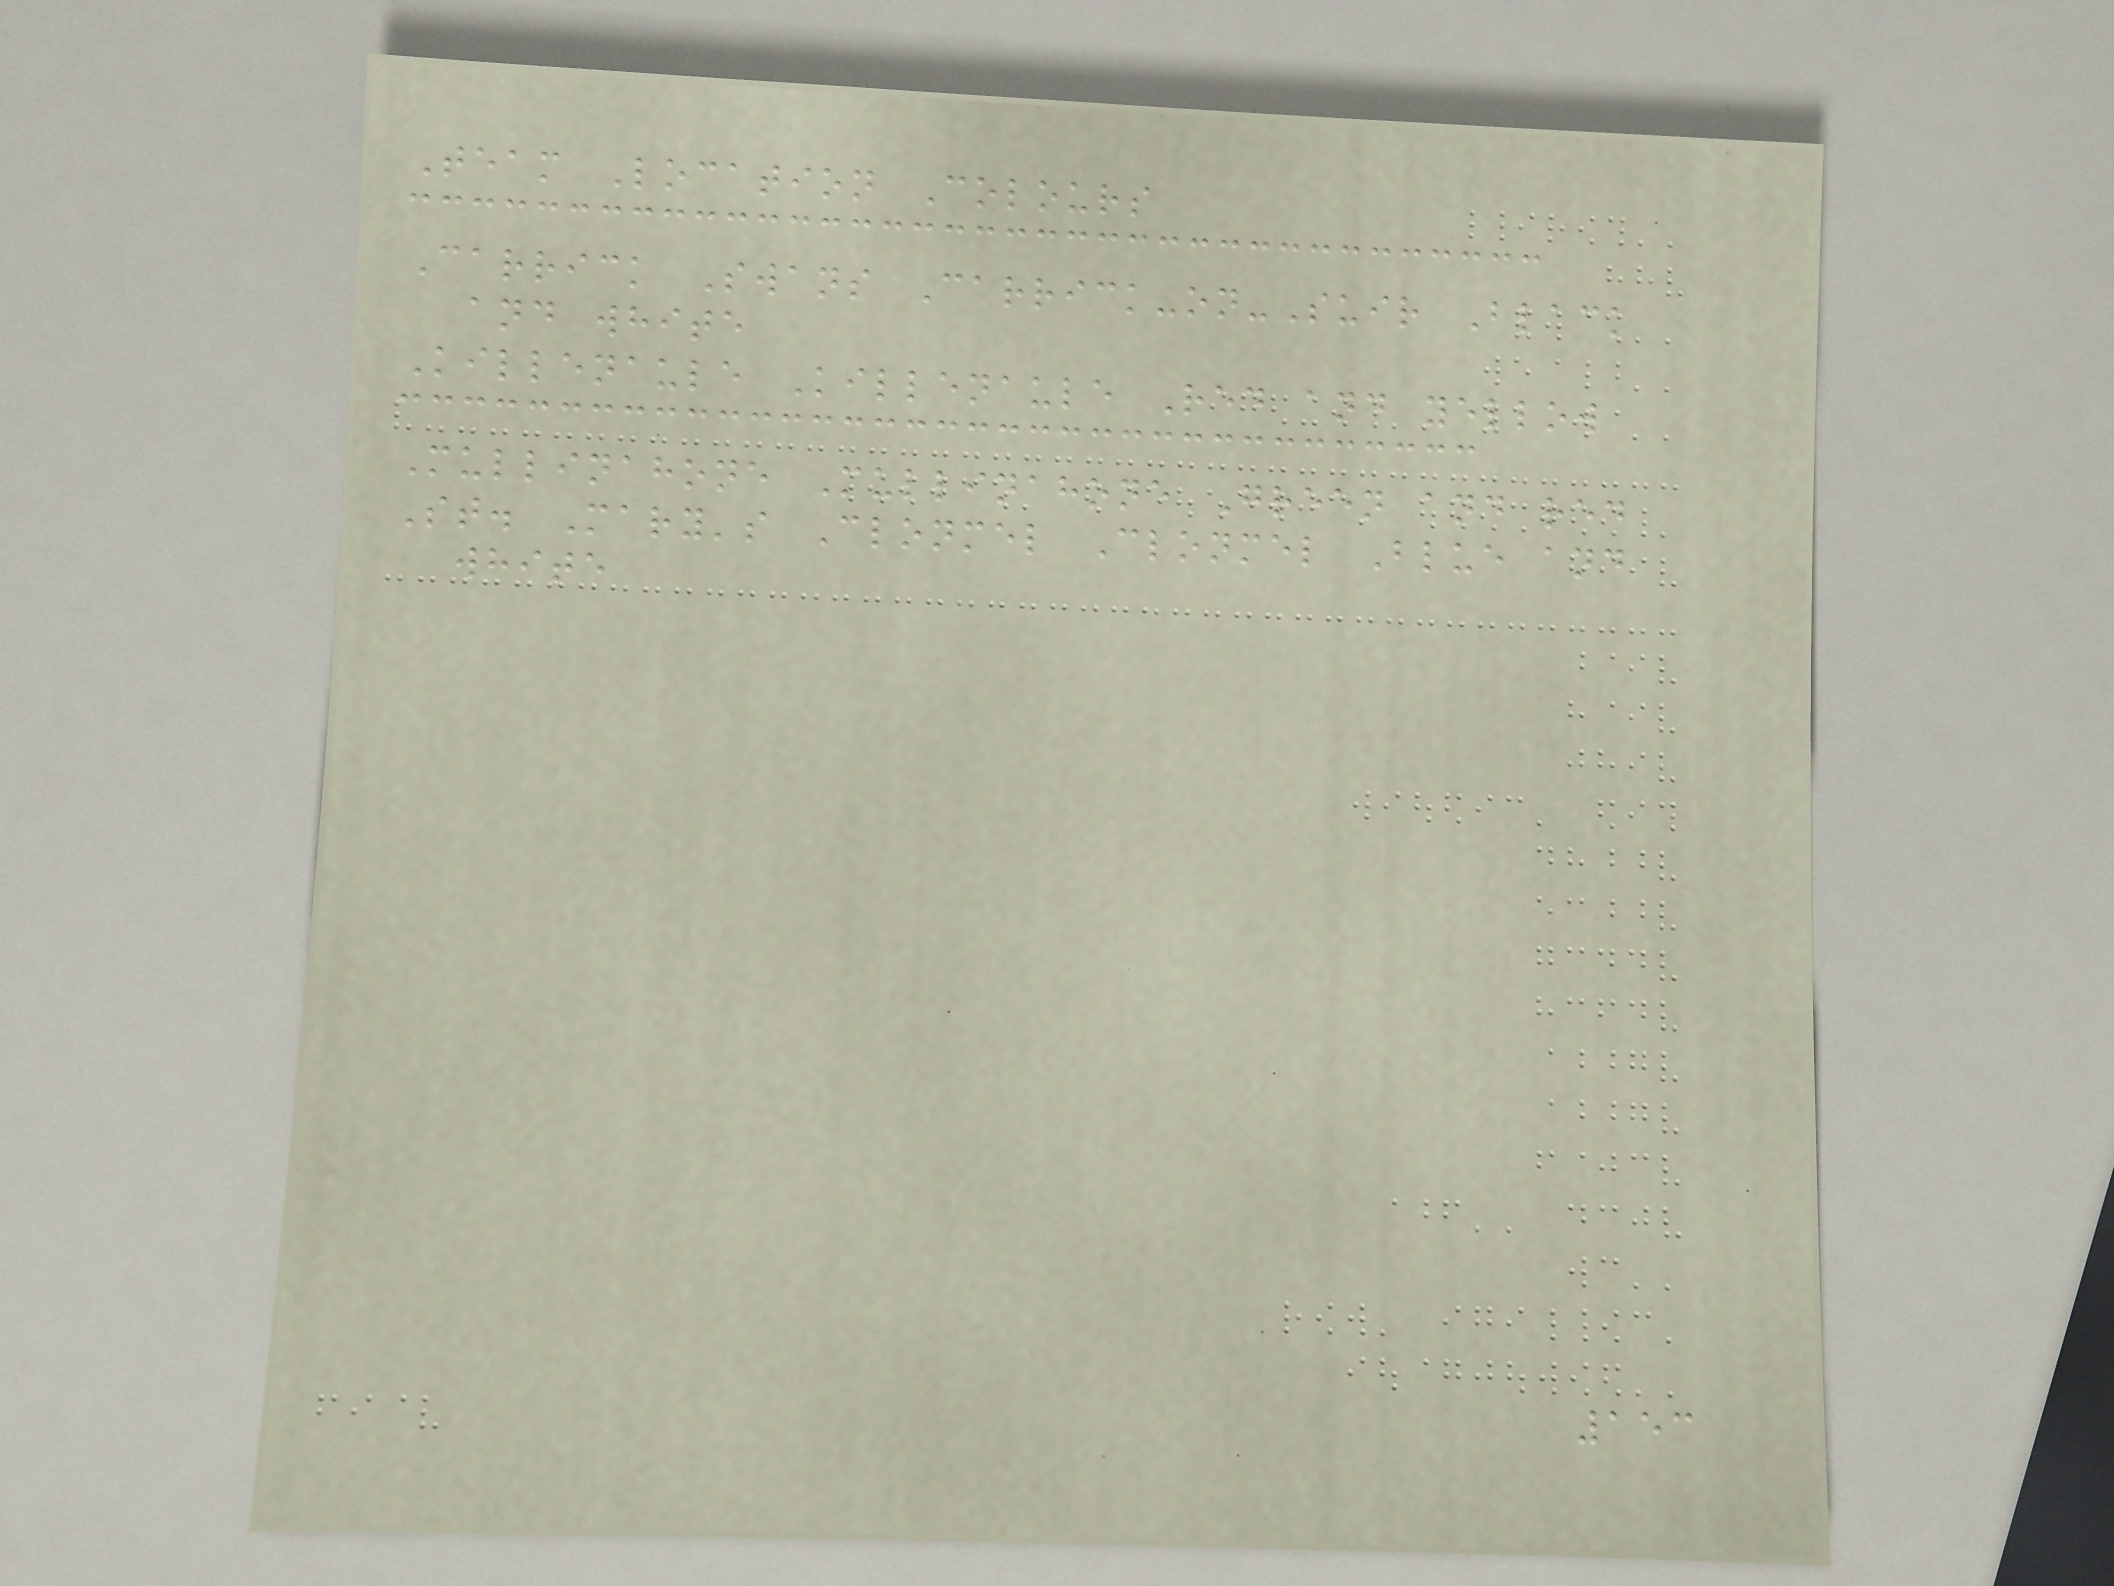Team Location Colours
Carrick Swans Carrick-on-Suir Black
and white
Killenaule Killenaule Red and yellow
Mullinahone Mullinahone Green and red
St. Mary's Clonmel Clonmel Blue and
white
153
